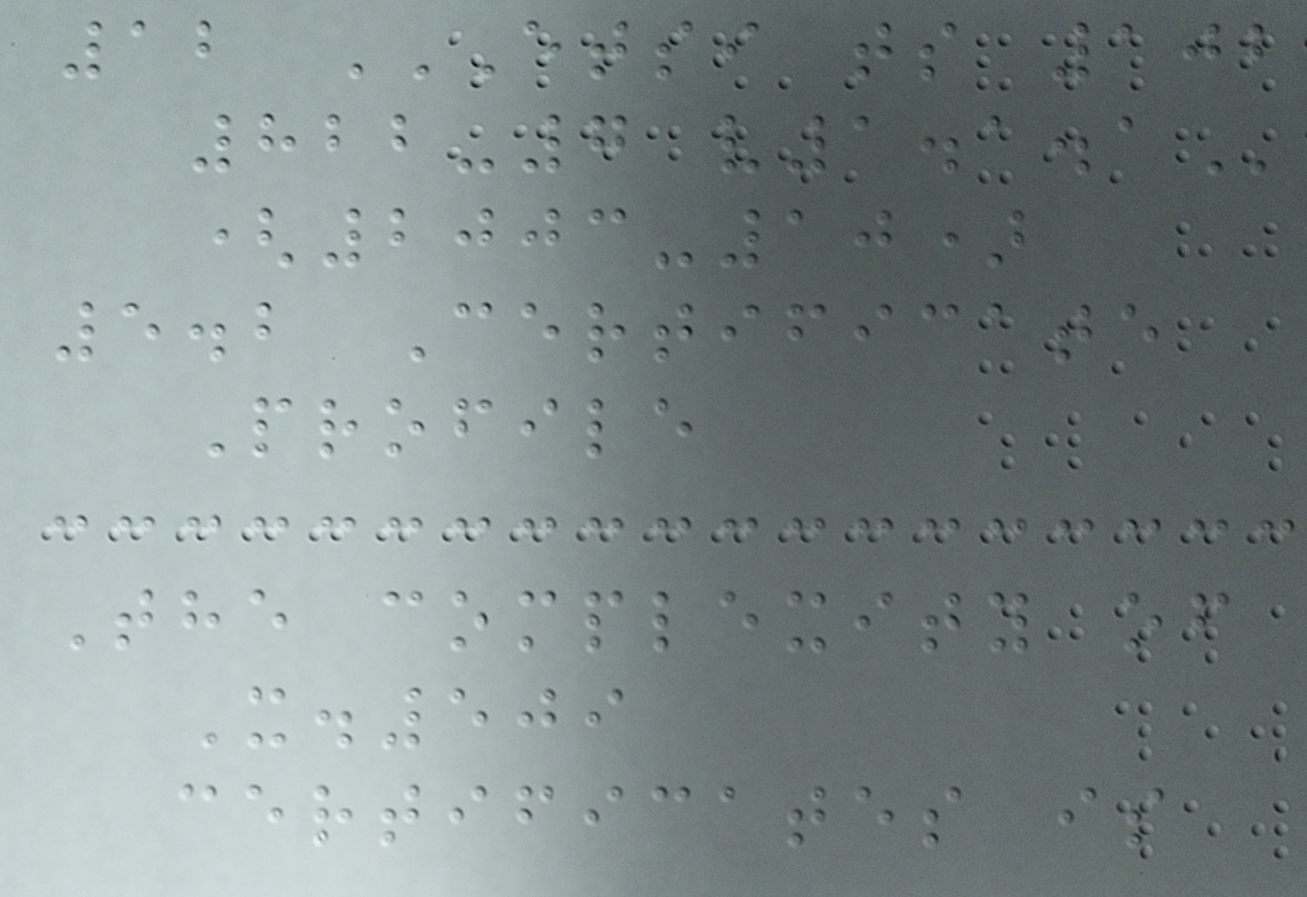12 ETSI TS 102
822-7 V1.1.1
(2003-10)
5.2 Certificate
Profile
The complexity of
X.509
certificates is
